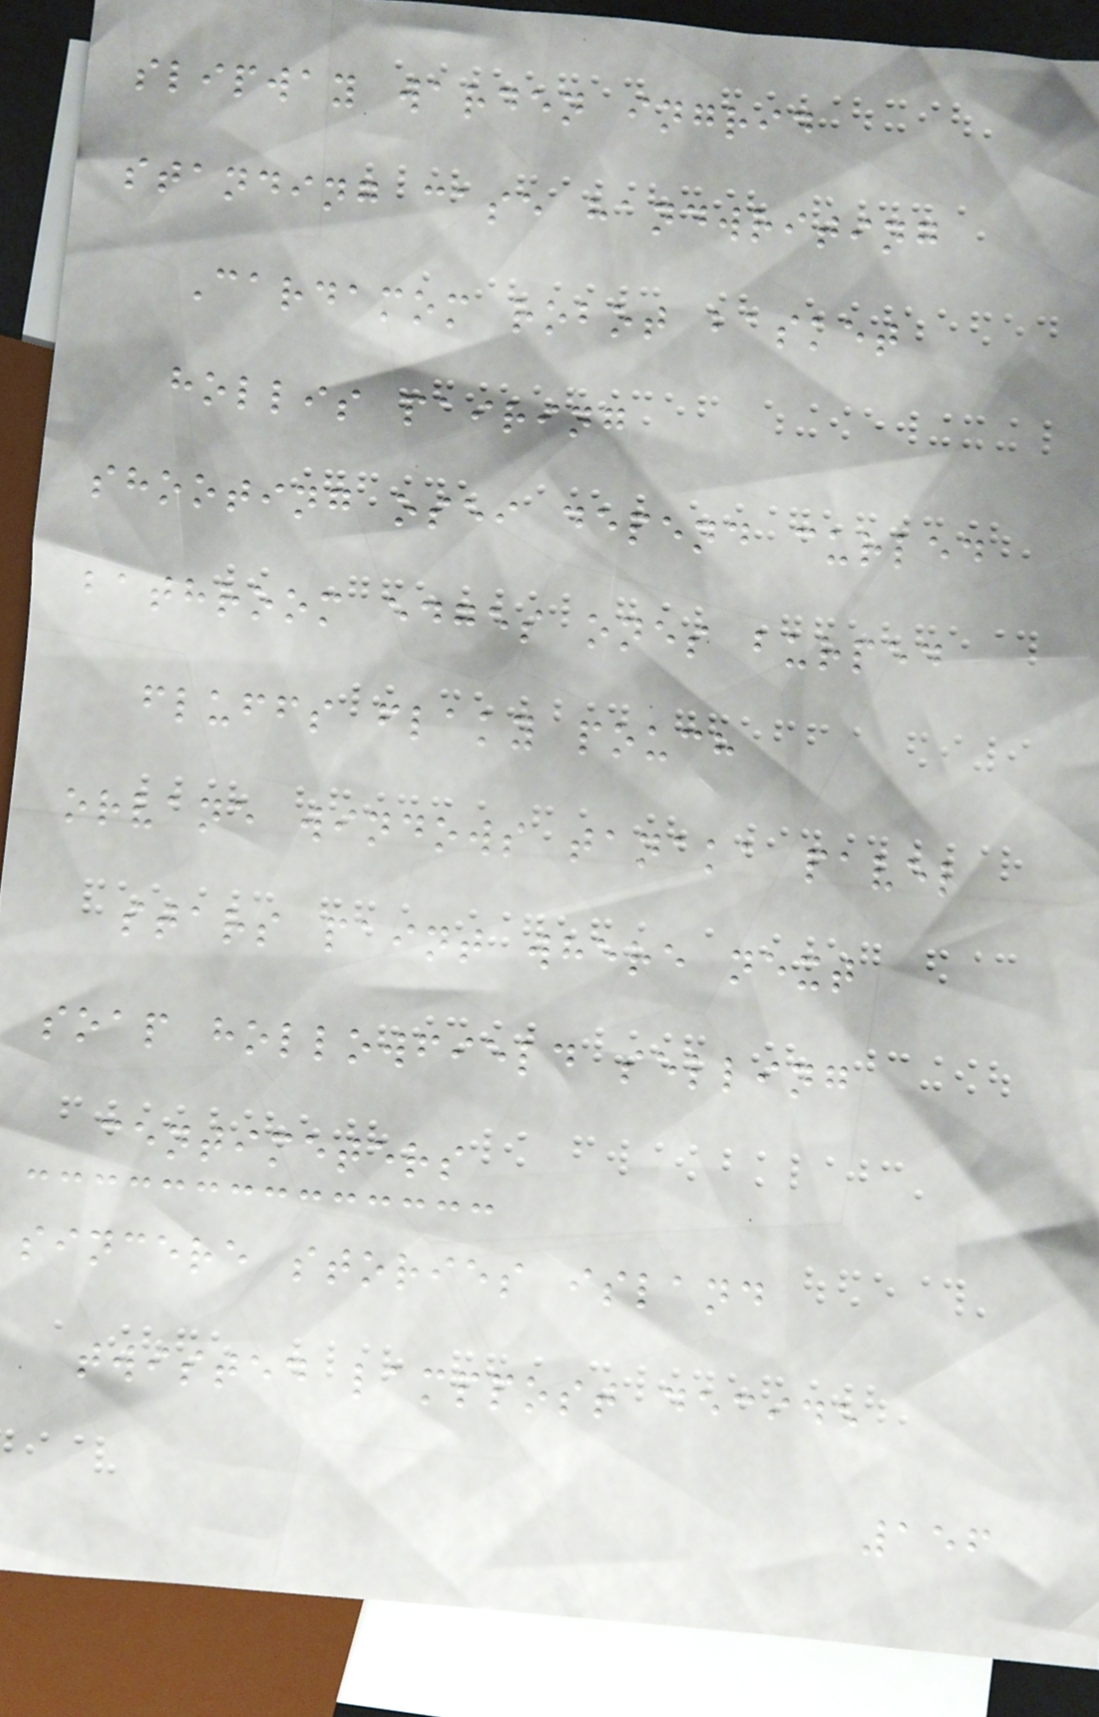slipway warden ingrid
standing case handwriting
Cardamom robot basket
hollis pairing
shooting osei depend curled
bathroom edges ones burped
fluffs flaky pouch
orvane windows tanaka pavel
stars paint where next
soap hollowfield selling
centimeters
sincere stories island
twisted lamppost decide
156
